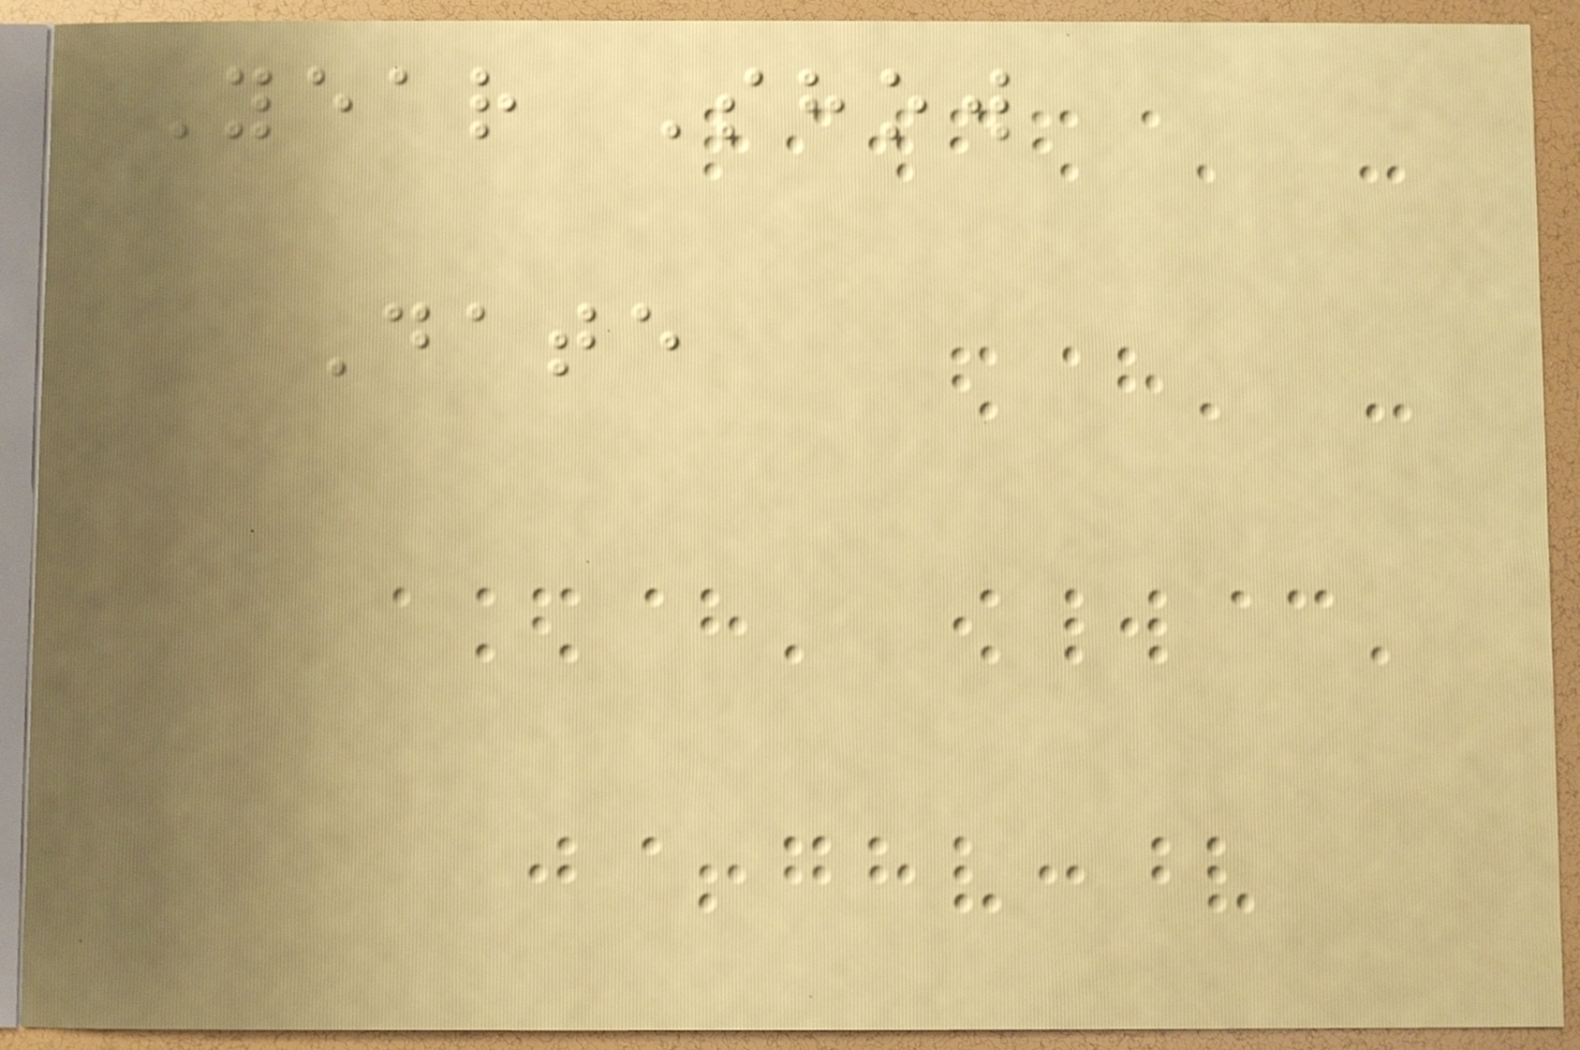Year Show
Date
